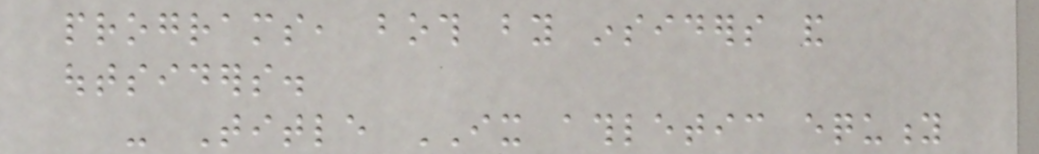programs, both by insiders and
outsiders.
- Title IX athletic equity
